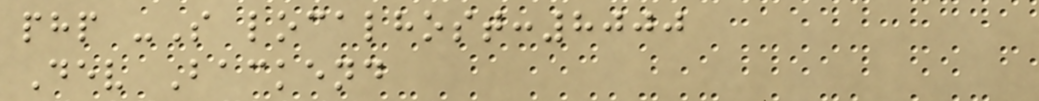php -S localhost:8000
Dev Backend
